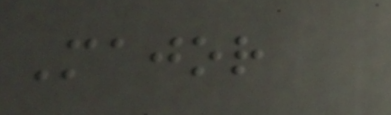Major
